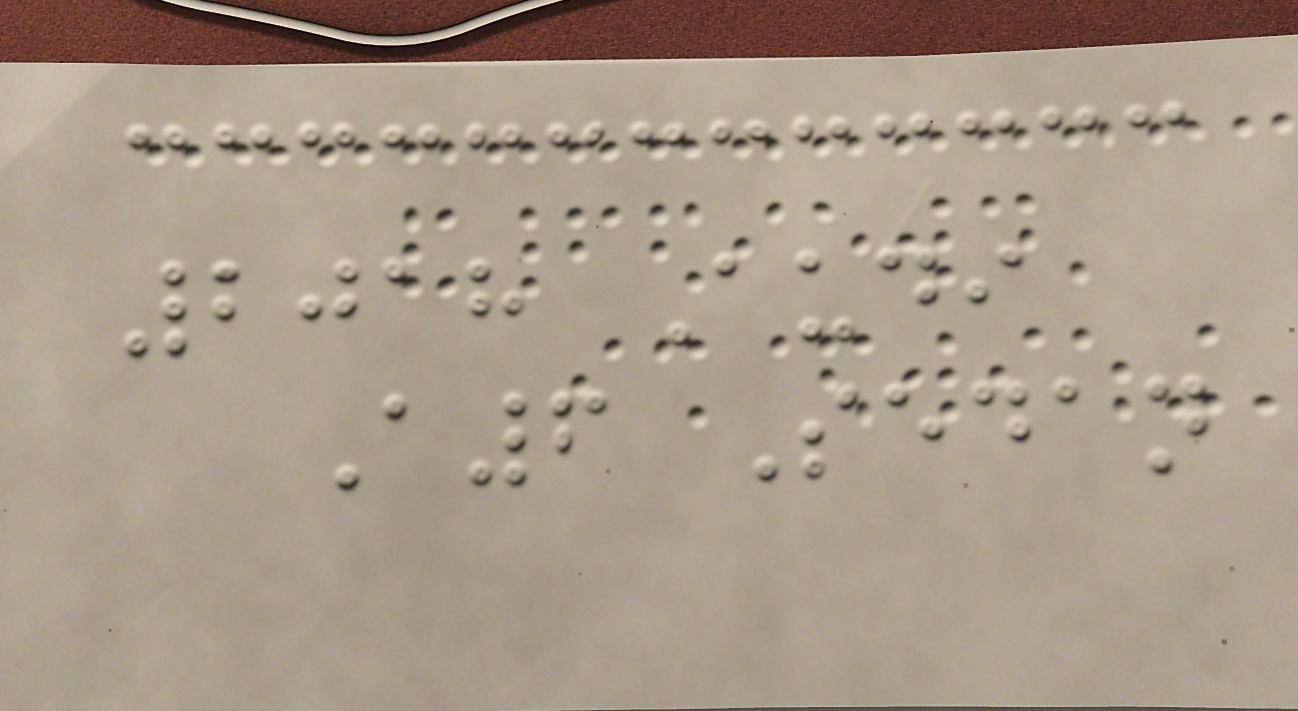2018 Audi
A6 Sedan
